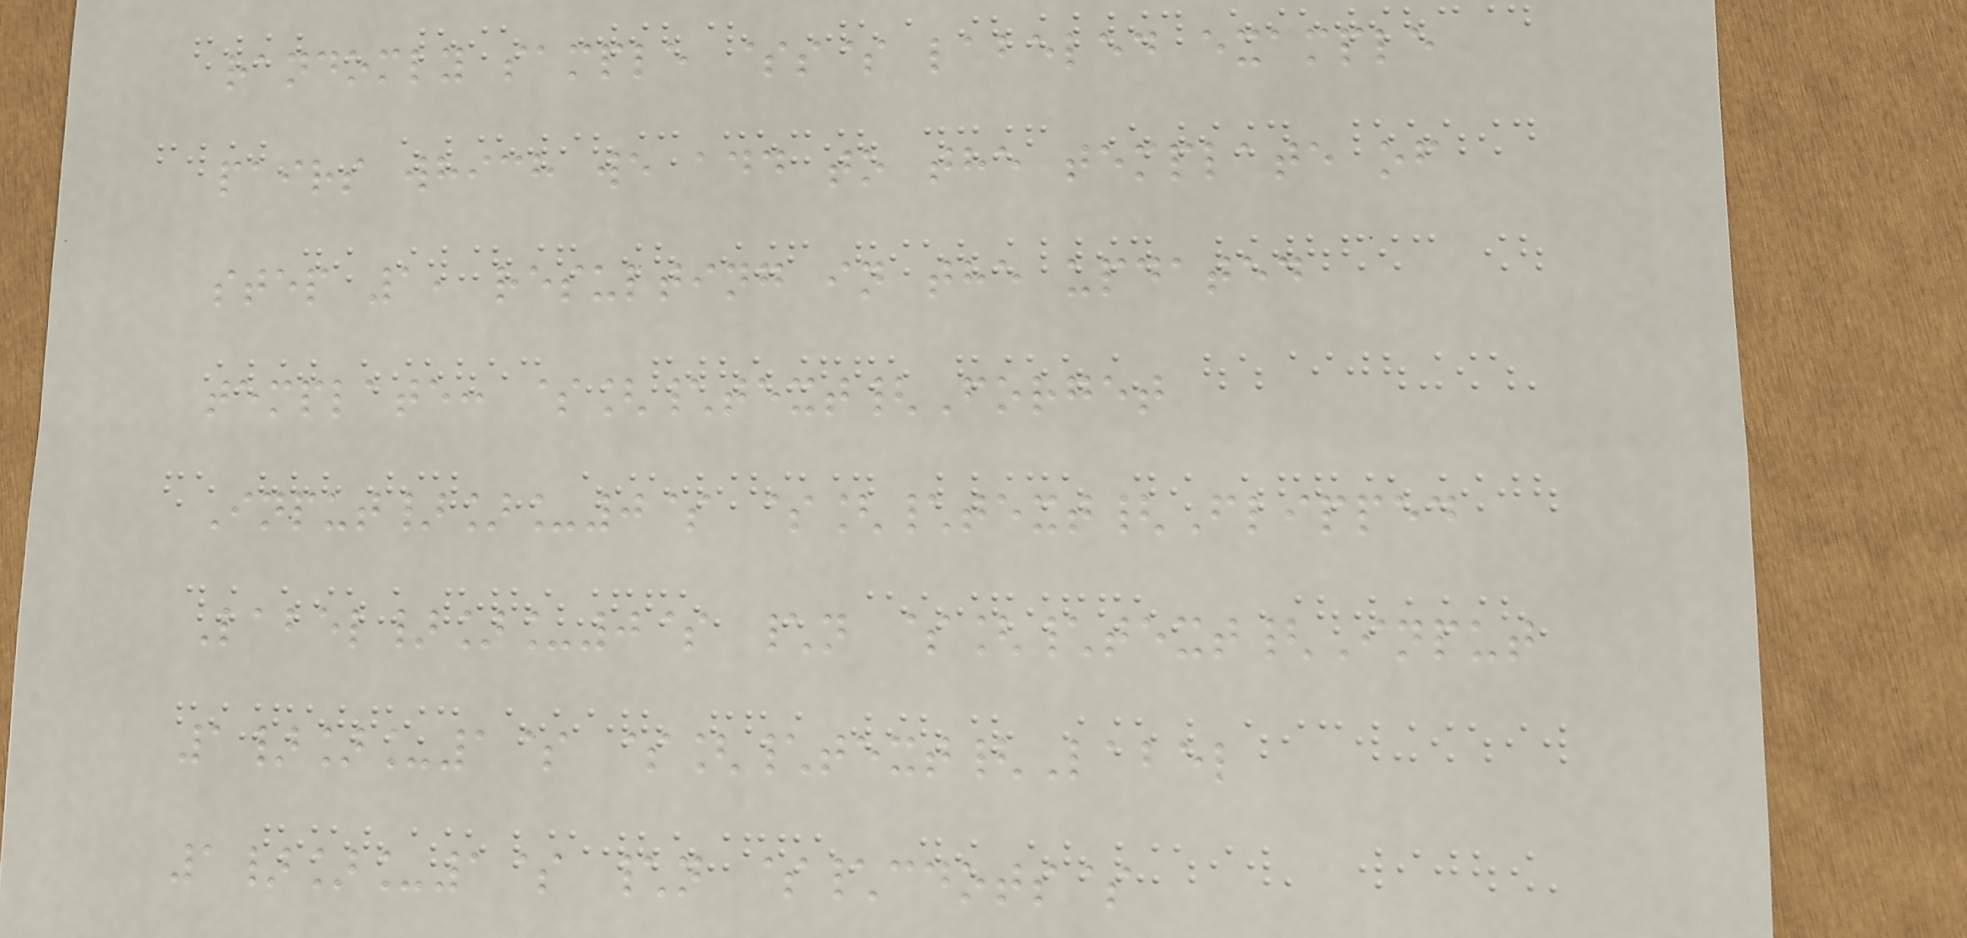randomly sample $s$ labeled example
pairs which we add to the template of
step 1, resulting in the updated
template: $[\text{Forget
Input}]_0$ $[\text{Flipped
Label}]_0$ \n $[\text{Input
1}]_1$ $[\text{Label
1}]_1$ \n $\cdots$
